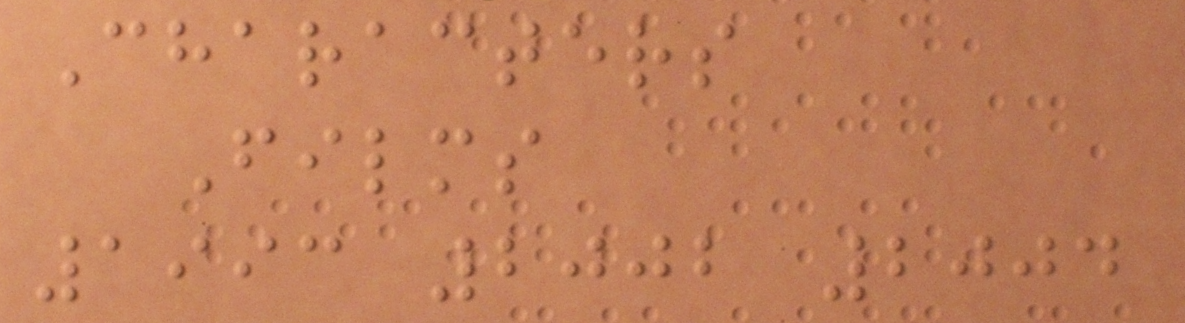Characters
Films
1993 2002 2004
